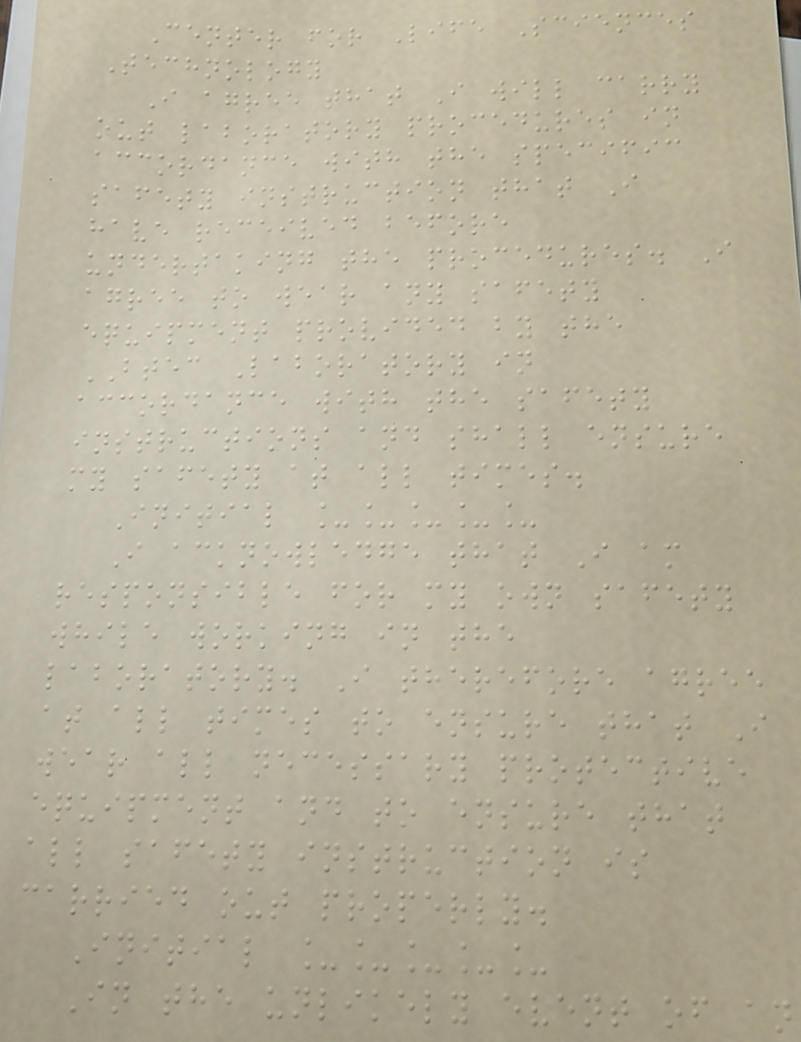Center for Life Sciences
Technology
I agree that I will carry
out laboratory procedures in
accordance with the specific
safety instruction that I
have received before
undertaking the procedures. I
agree to wear any safety
equipment provided by the
BTEC Laboratory in
accordance with the safety
instructions and shall ensure
my safety at all times.
Initial _____
I acknowledge that I am
responsible for my own safety
while working in the
laboratory. I therefore agree
at all times to ensure that I
wear all necessary protective
equipment and to ensure that
all safety instruction is
carried out properly.
Initial _____
In the unlikely event of an
